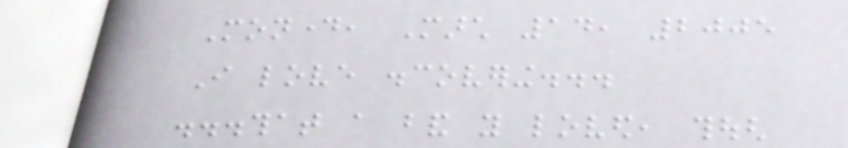Monday, March 14, 2005
I love discovering...
...that a band you loved, though
